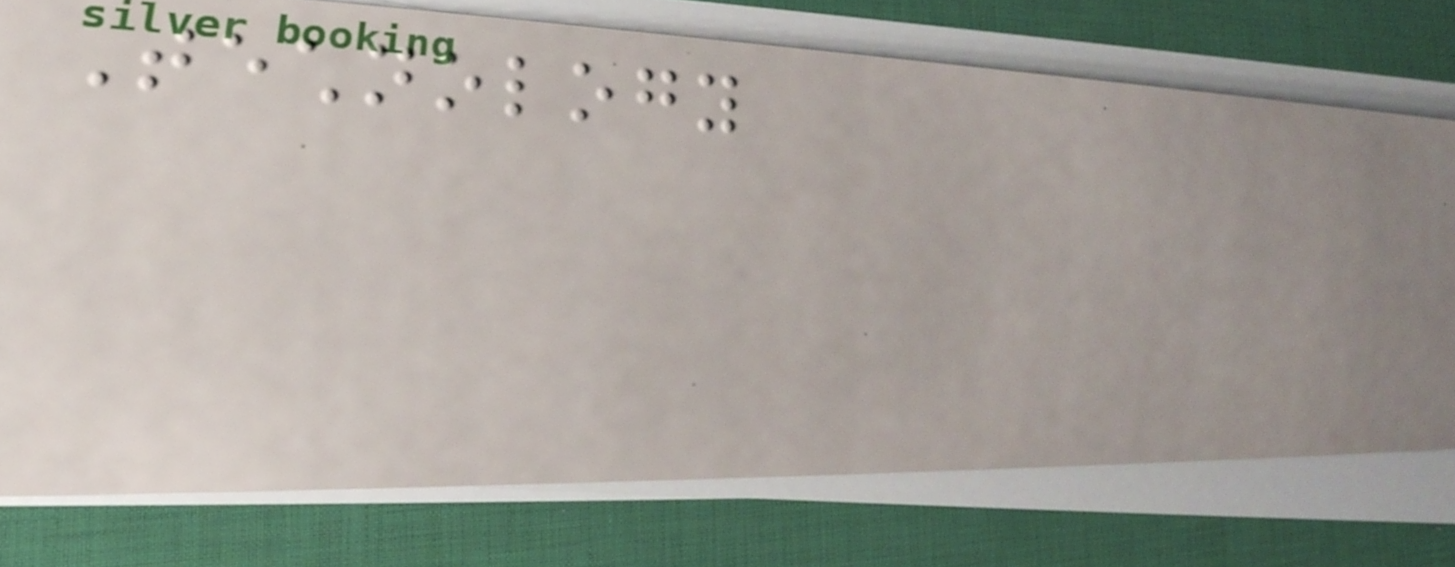Technology
